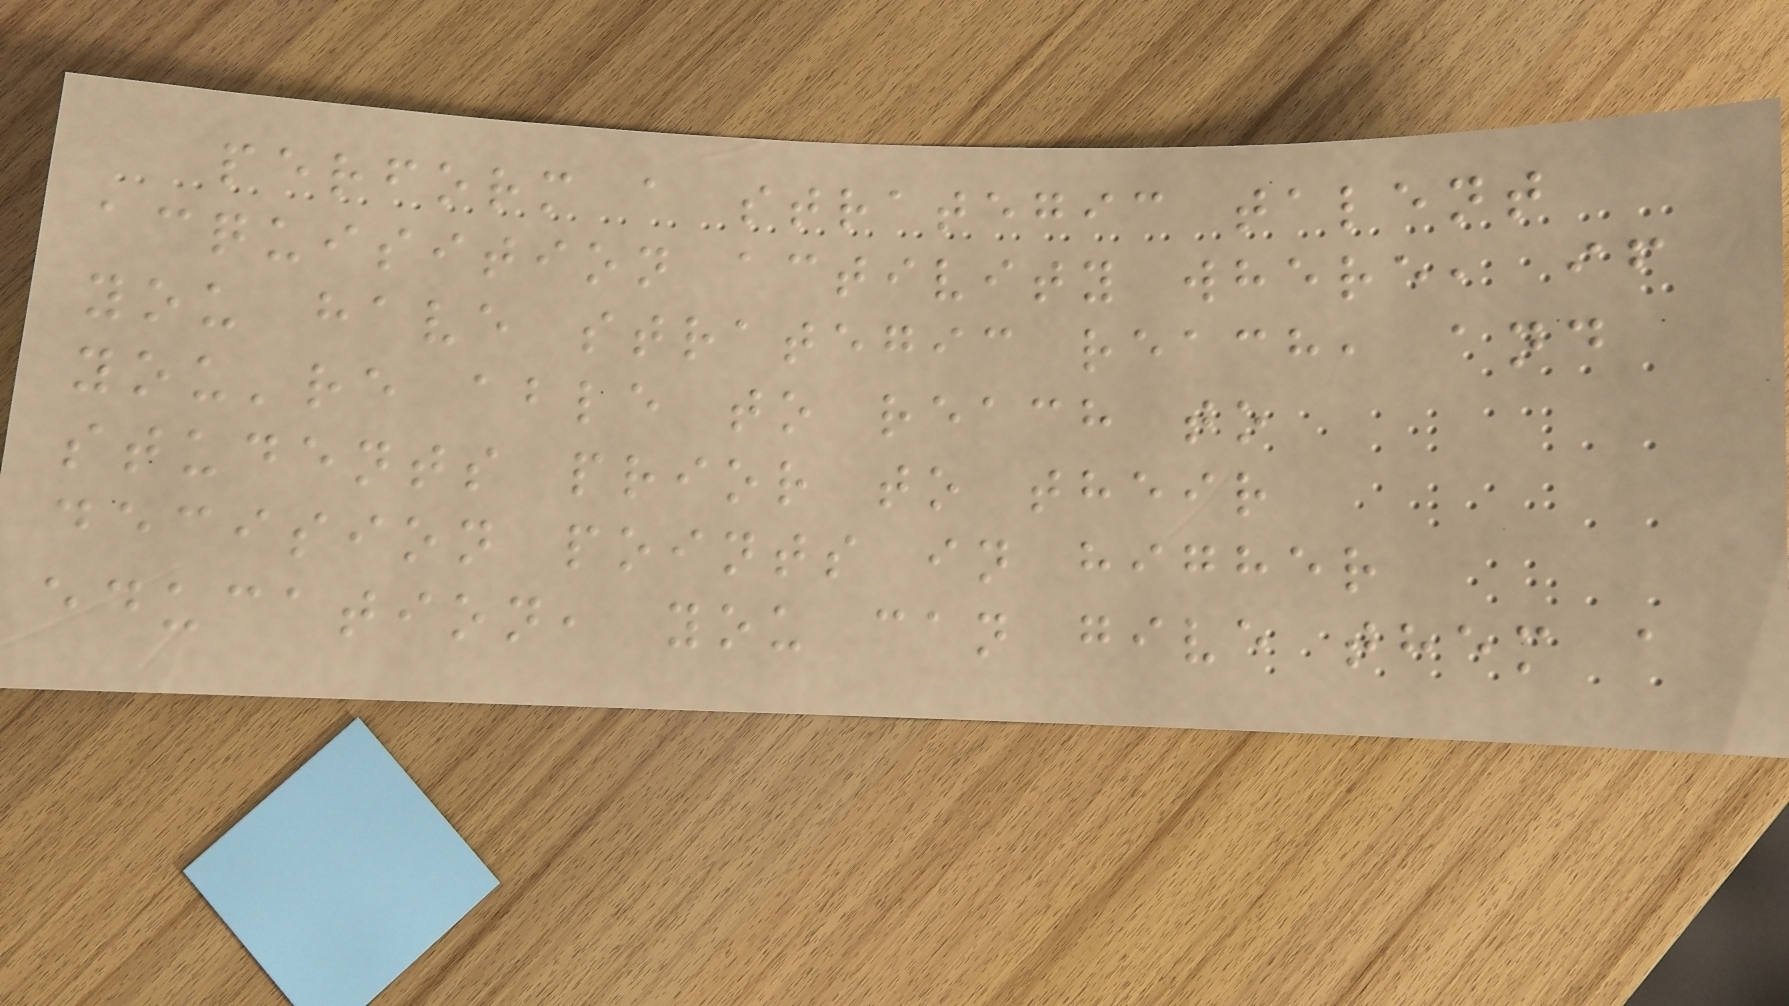perform a strategic talent
acquisition activity where, if
you have strategic reach, and
you're able to reach to
students prior to their
decision points in higher
education, you can give them a
